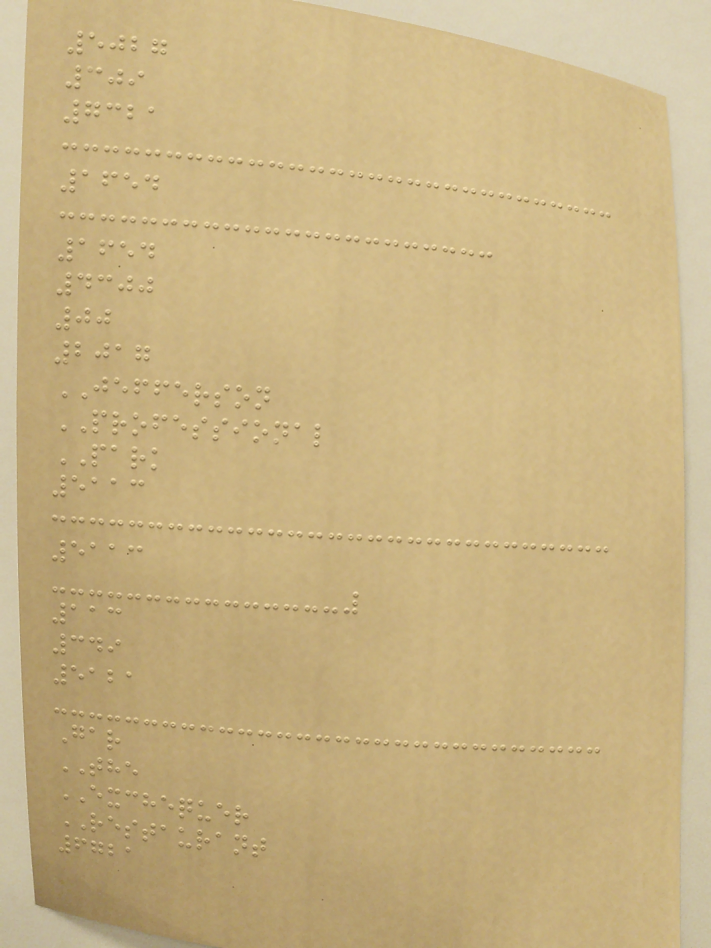5027
309
7321
1654
1654
4300
00
2017
JEFFERSON
PROFESSIONAL
PARK
5113
5113
113
349
5121
Gar
THE
EXCHEQUER
RESTAURANT
6721
